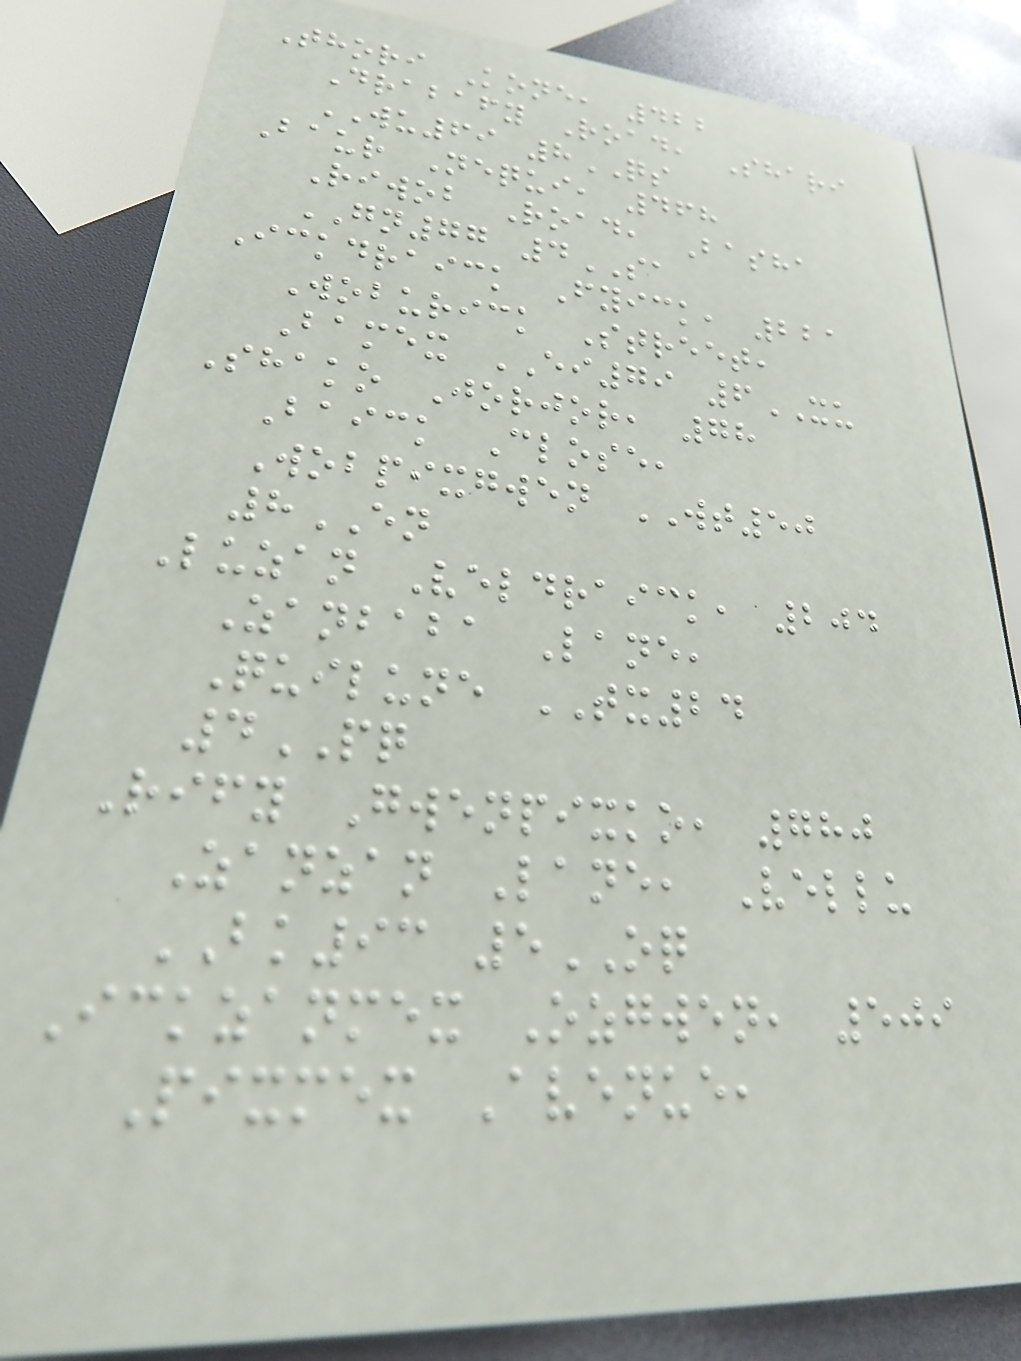Thori Kone, 422
Drabafy Road, Shari
WU69 8QS
Baur Nequi, 468
Riwob Road, Basha
GN77 4SA
Ickdraick Fyick, 221
Woburick Street,
Bamex EI79 6XU
Shako Jorjor, 78
Baick Close,
Wobpixgwen WT50
8EN
Luzan Veldraick, 204
Zanbaba Lane,
Quilune TX24
4PQ
Rify Gwenpixko, 780
Zanzan Lane, Vellu
BK93 5OQ
Ickzanmex Ozgwen, 509
Pixmex Avenue,
